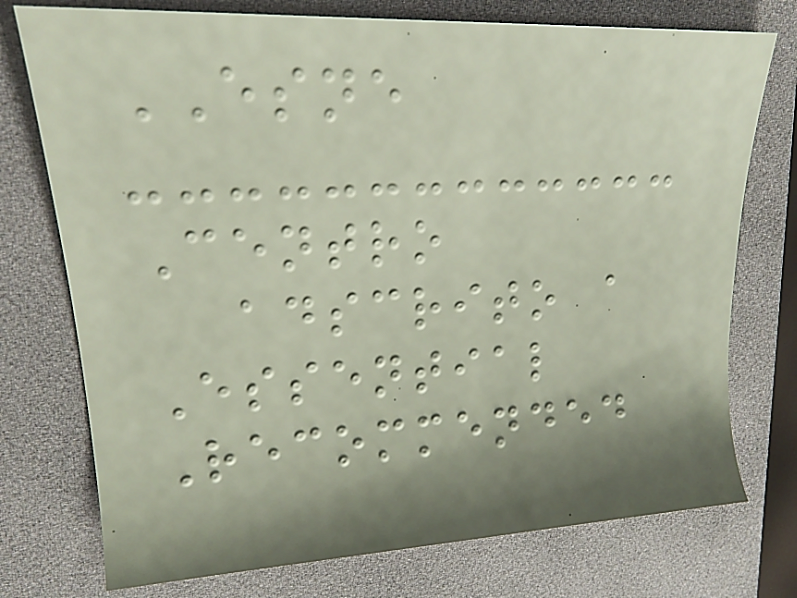ESNE
Centro
adscrito a
Essential
Recommended
